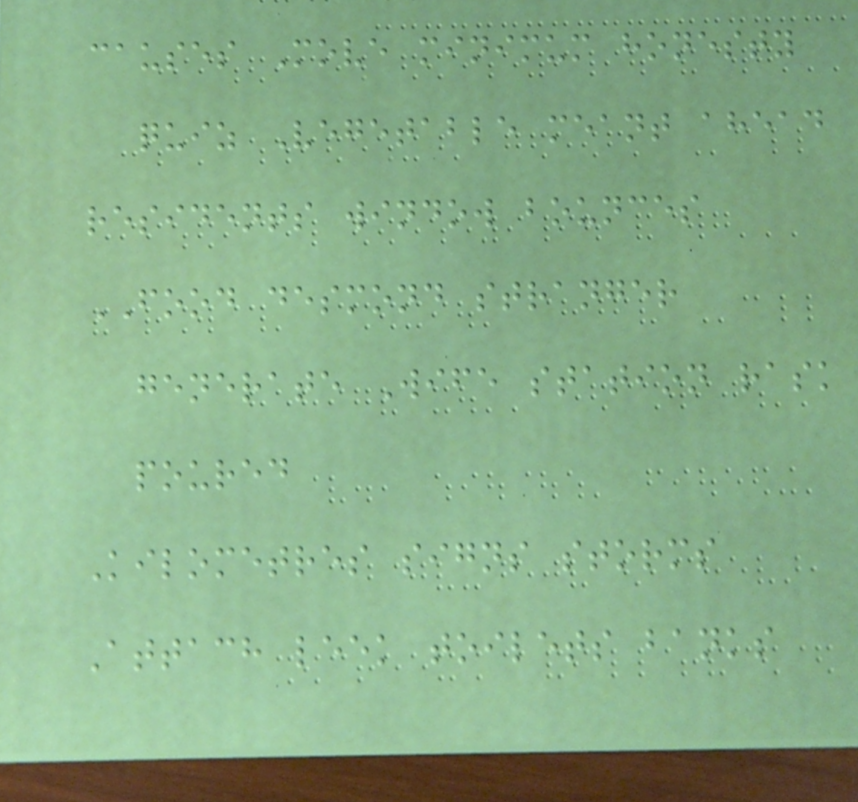causes Move minimum honesty
quiz Vegetable meant ahead
residents window bounces
FOOD desmond stranger
generate Wife station rask
poured
Kilometres signs storms
Attach leek toilets banks
